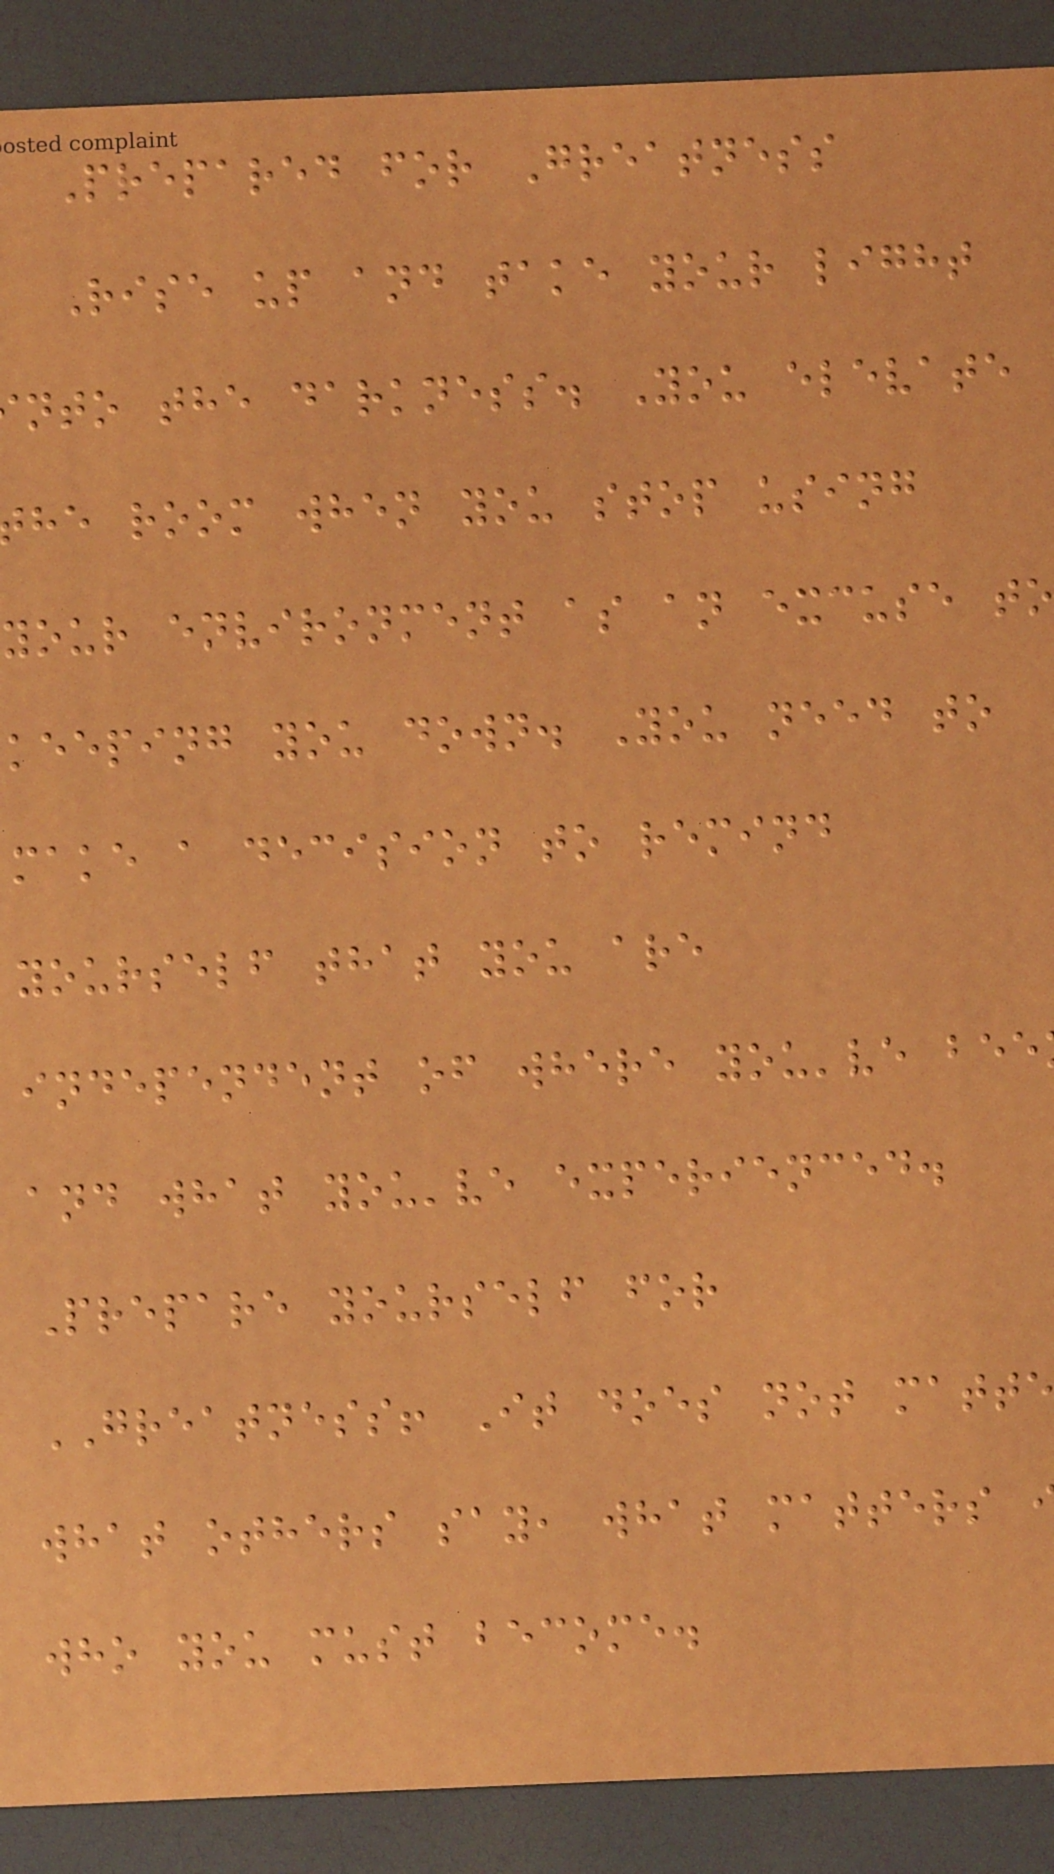Prepared for Greatness
Rise up and take your light
nto the darkness. You elevate
he room when you stop using
your environment as an excuse to
keeping you down. You need to
make a decision to remind
yourself that you are
independent of where you've bee
and what you've experienced.
Prepare yourself for
GREATNESS! It does not matte
what others say, what matters
who you must become.
